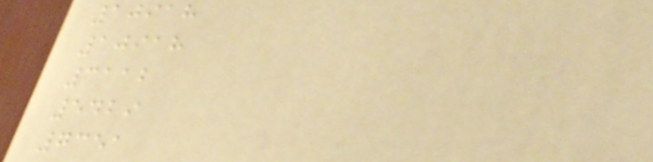10918
10918
3112
5429
7351
